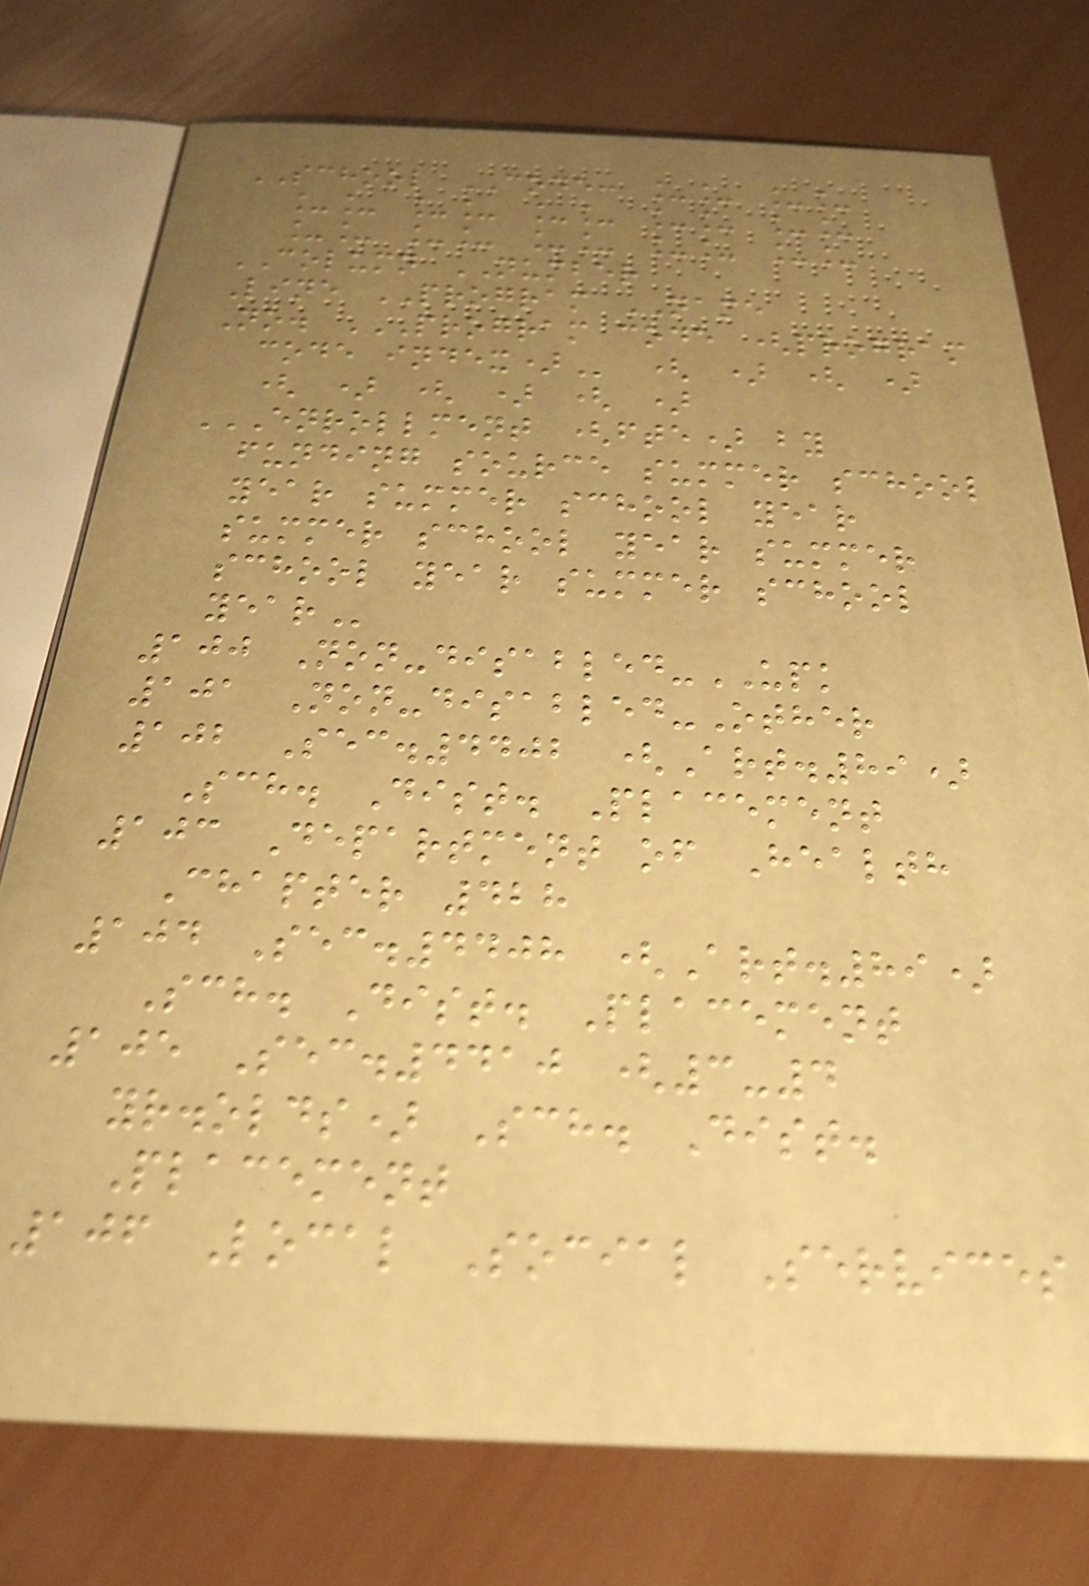SCHOOL CODE: __ __
__ __ __ __ __
__ __ __ __ __
COLUMN NUMBER
Line PROGRAM NAME
No. PROGRAM CODE (PROGRAM
CODE INDEX) ( ) ( )
( ) ( ) ( )
ENROLLMENT (FTE) BY
FUNDING SOURCE SUMMER SCHOOL
YEAR SUMMER SCHOOL YEAR
SUMMER SCHOOL YEAR SUMMER
SCHOOL YEAR SUMMER SCHOOL
YEAR
100 Non-disabled-UPK
101 Non-disabled-Other
102 Sec.4402 (Art.89)
Sch. Dist. Placement
103 Department of Health
Chapter 428
104 Sec.4408 (Art.89)
Sch. Dist. Placement
105 Sec.4410 (3-4
yr.olds) Sch. Dist.
Placement
106 Local Social Services
